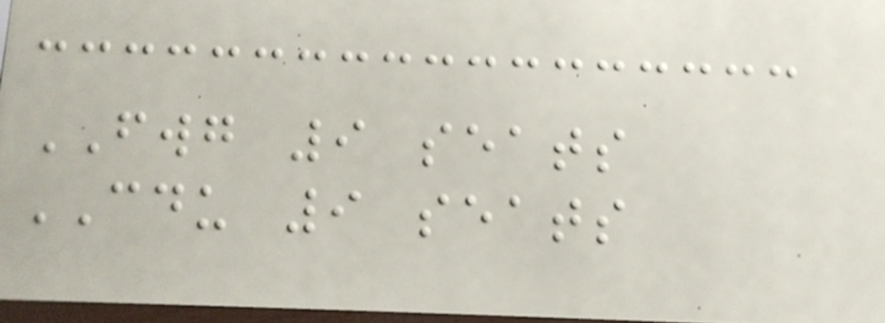FWG 9 seats
CDU 9 seats
